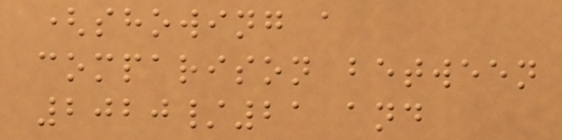(showing a
comparison between
2020/21 and
